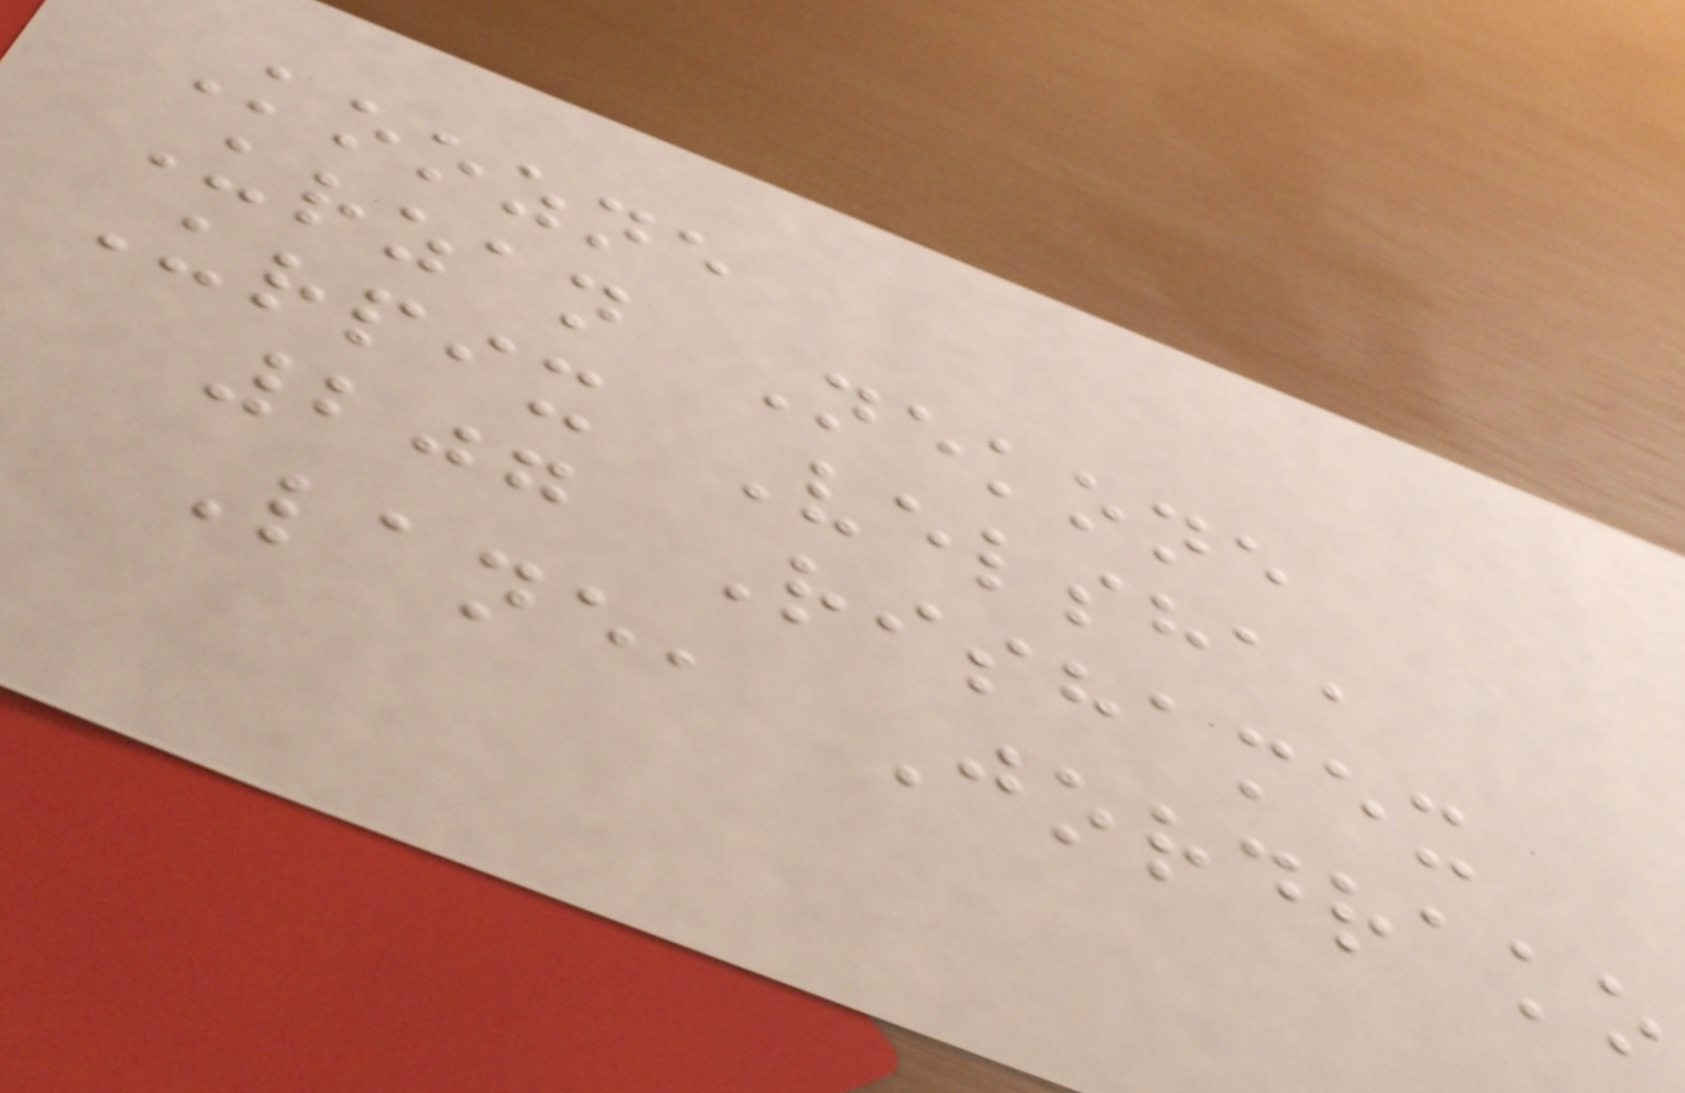Koozne
Urzan Nekone
Urpix Velsha,
207 Rishamex
Lane, Jordrako
